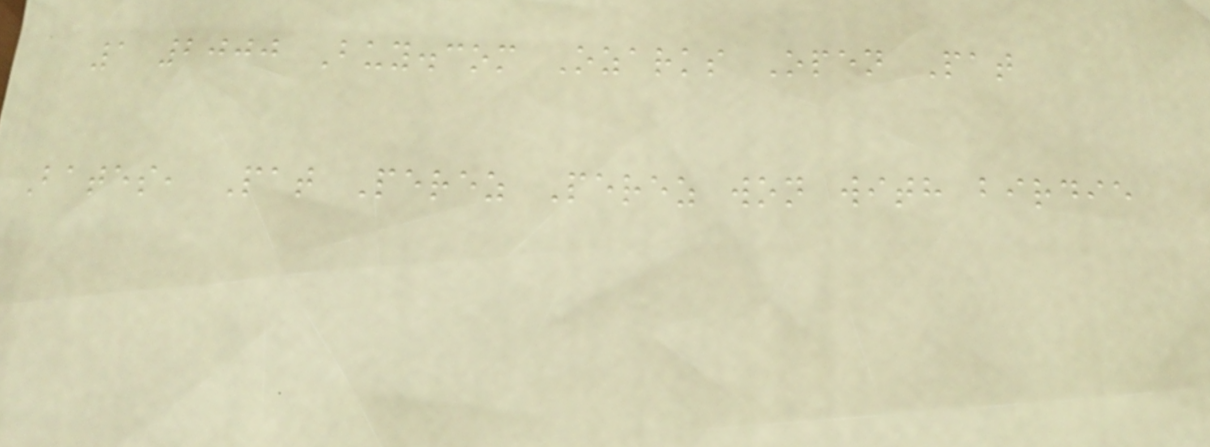1 2000 Buy.com Ozarks Open Pat
Bates, Pat Perez Perez won with birdie
